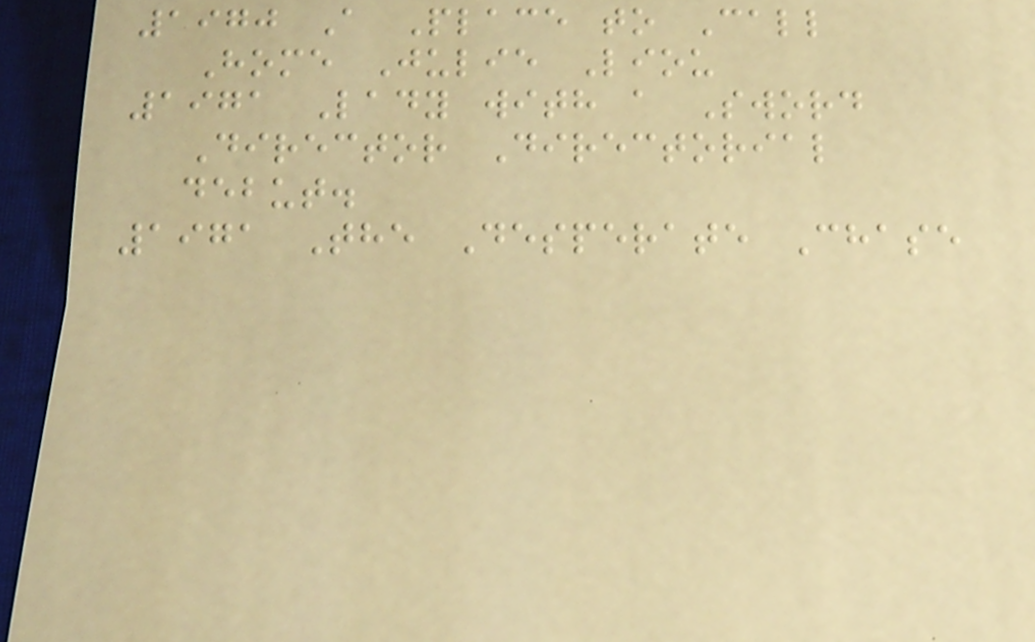1970 A Place to Call
Home Julie Liou
1971 Lady with a Sword
Director Directorial
debut.
1971 The Desperate Chase
